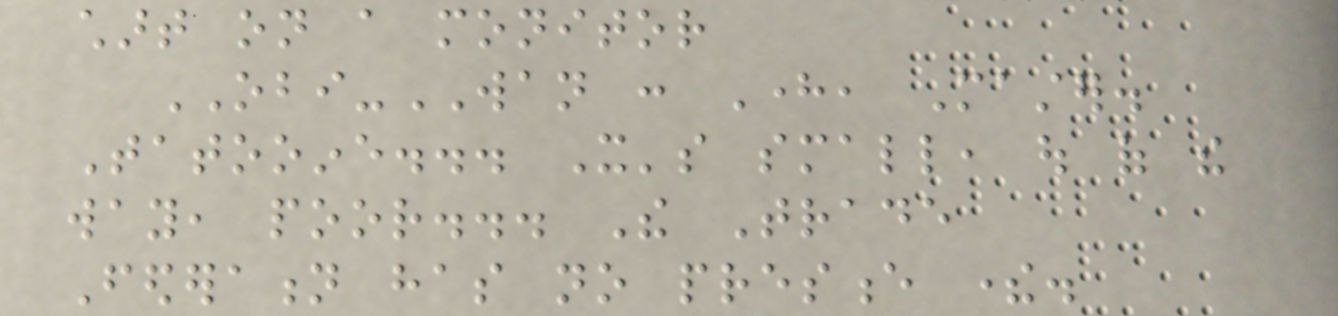chart on a monitor
OBI-WAN : Here, Master.
Tatooine... It's small, out of the
way, poor... The Trade
Federation has no presence there.
